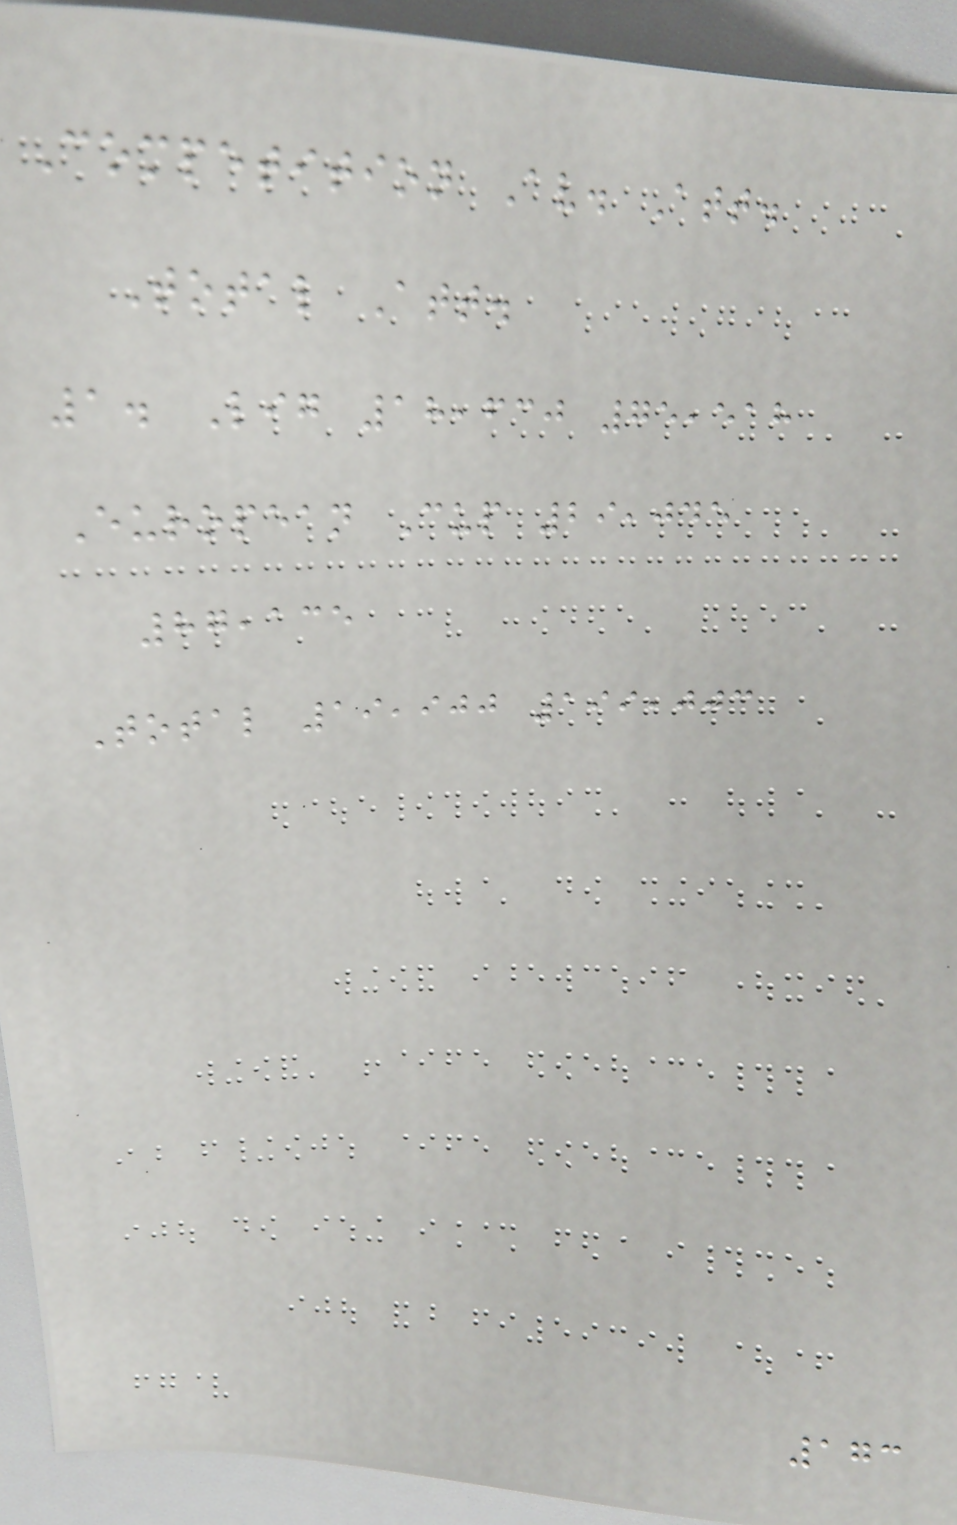Competition Av. Att.
Total Att.
1. Lig 18,630 75,518
European Cup 29,045
87,135
Total 19,900 199,003
173
